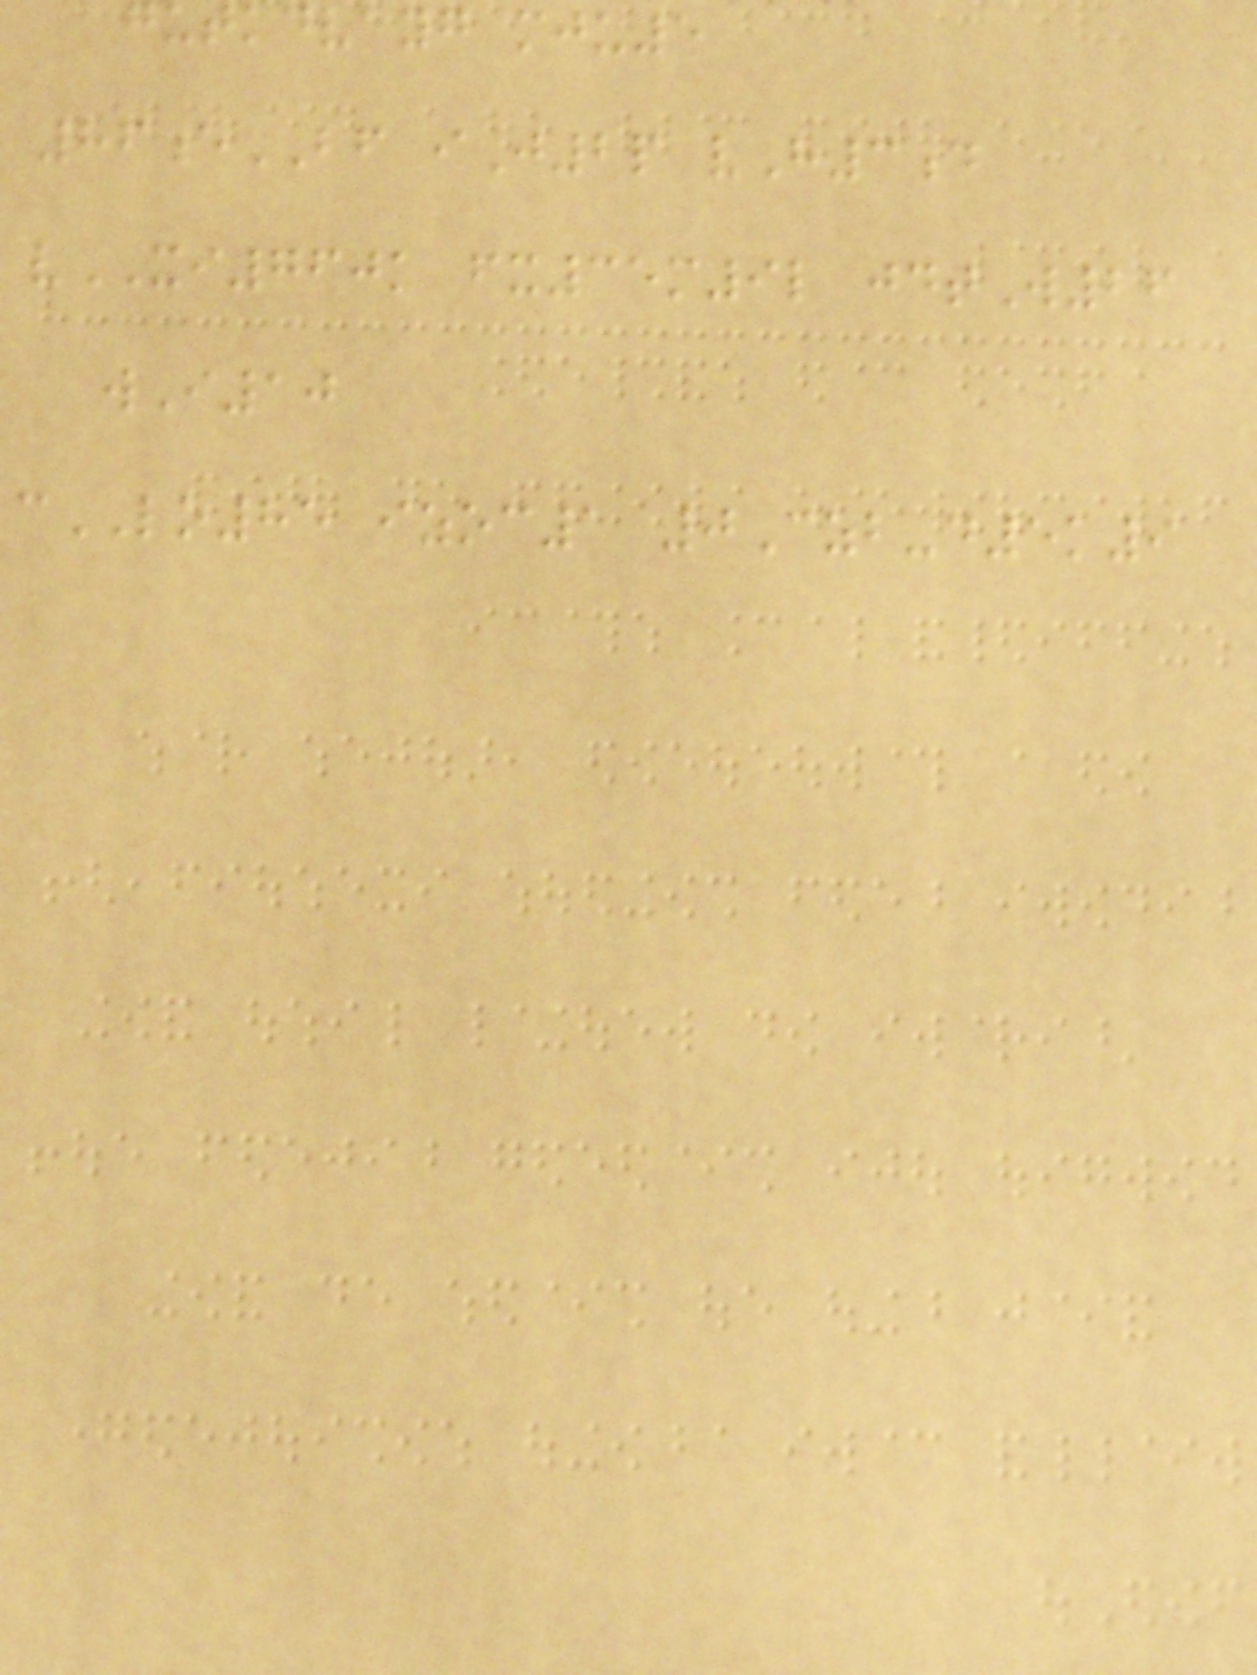utkdvayg mju5
86eBF iJ2p vH3d
vXI760k fx35m9l jdtW26
wI10
cLO85 izoc1 0Czb-d5k9
